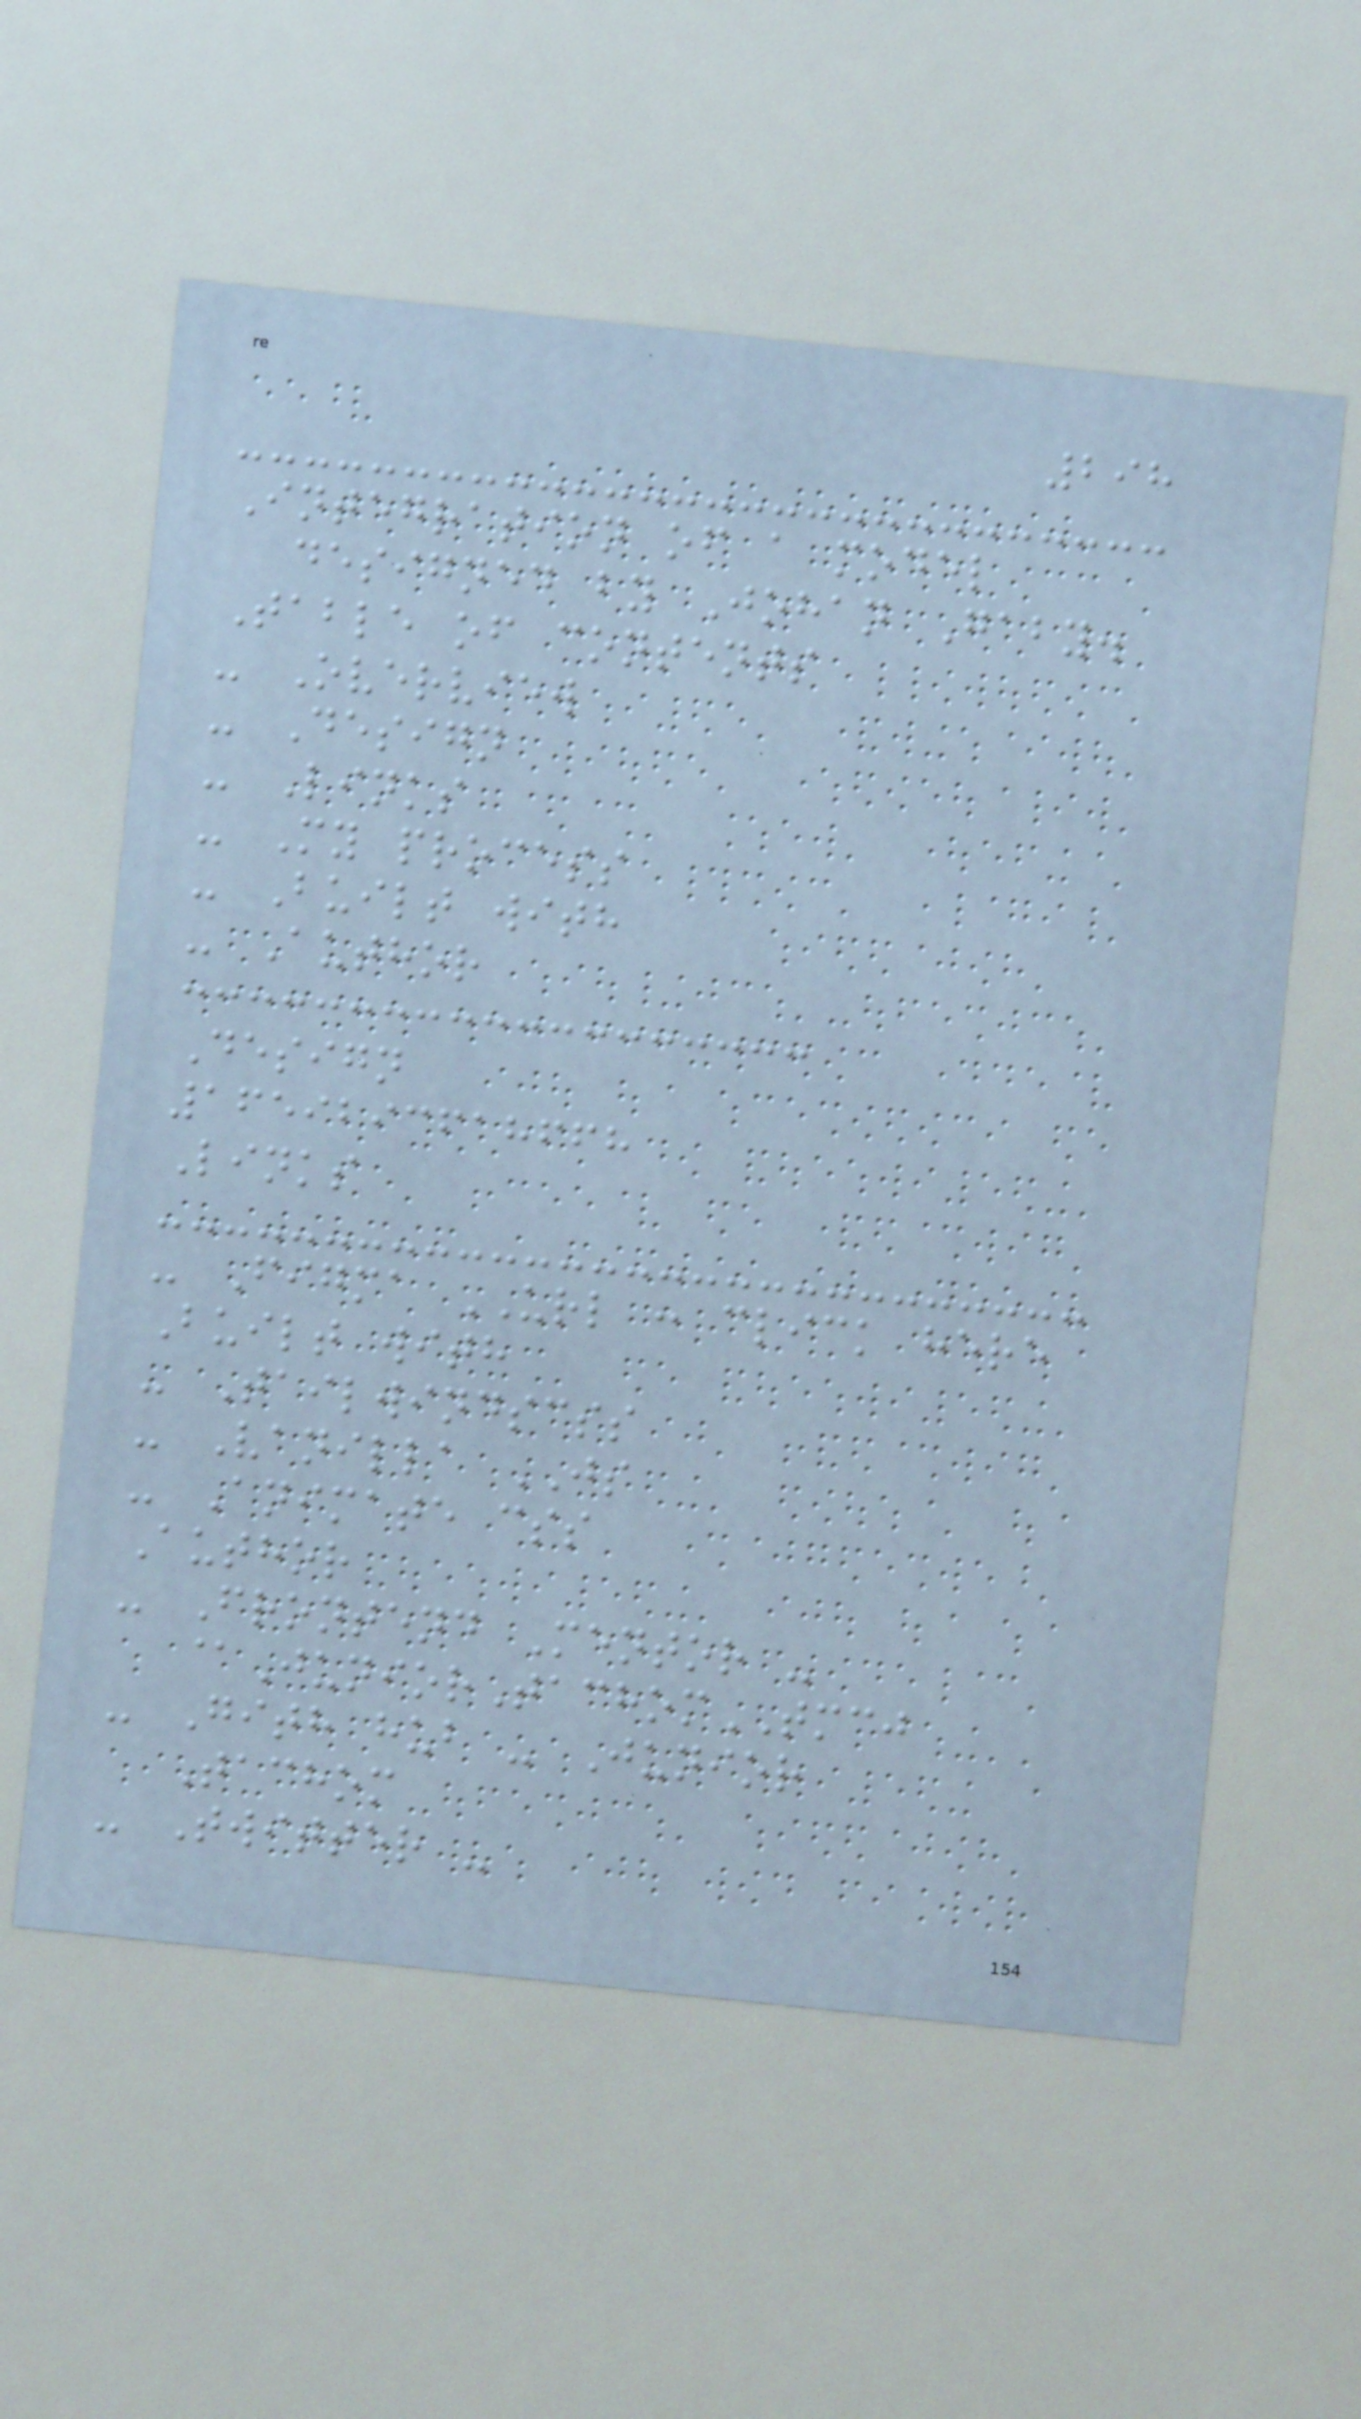298
Integration of a model
designed by Johan Gaby.
Table of contents
- Overview
- Design
- Links
- My process
- Built with
- Author
Design
1659293618668
Links
- Figma URL : click here
Built with
- Tailwindscss
- Vanilla JS
- Animate css
Author
- Frontend Mentor -
@JuniorTachomTMCJ
- Gith hub - Junior
Tachom
- Twitter -
